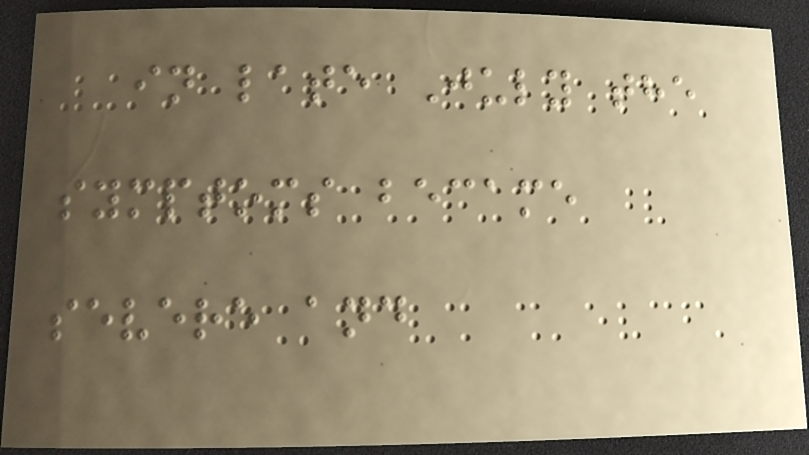in late July the
symptoms became
severe and
